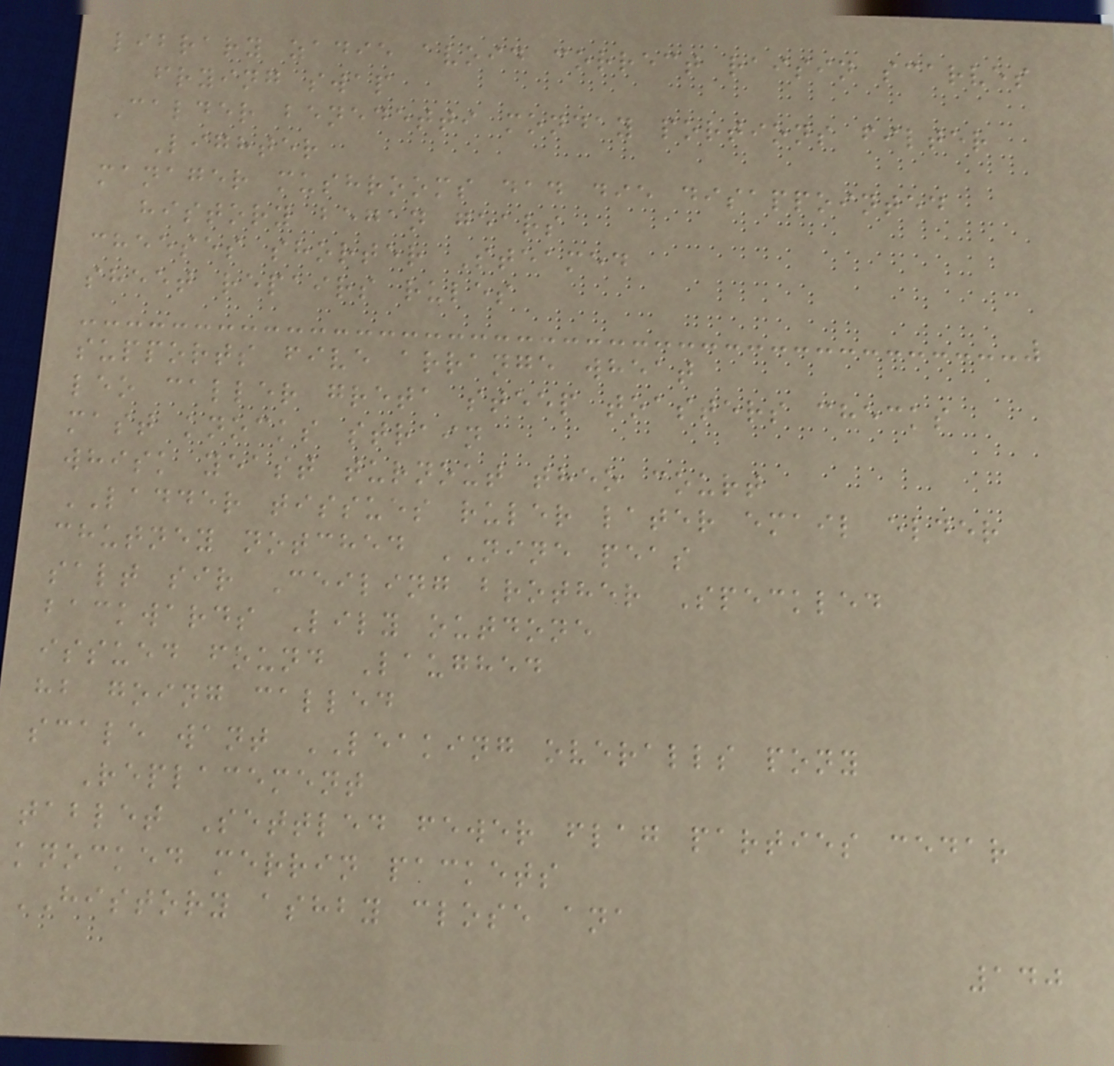library zadie avoid correct raisin scarves
frying swap
Calder benedetti monday portions filter
Lighter
manager mushrooms dad die disappointed
history began gears
cheeses shorter Steamed
sheet repairs rules
supports five arrange wheat
leo caller greta steep toasters checks
mast knocks strain
whisk yeast turnout theo court
LADDER tissues ruler later email elder
chutney notched NINE peas
salt sir Ceiling brother Speckled
backwards Lily outdone
issued found Laughed
hb going called
scale want LEAKING overalls pony
Replacement
tablet Settled fewer flag parties cedar
knocked merrin packets
HISTORY ashby close ana
140
